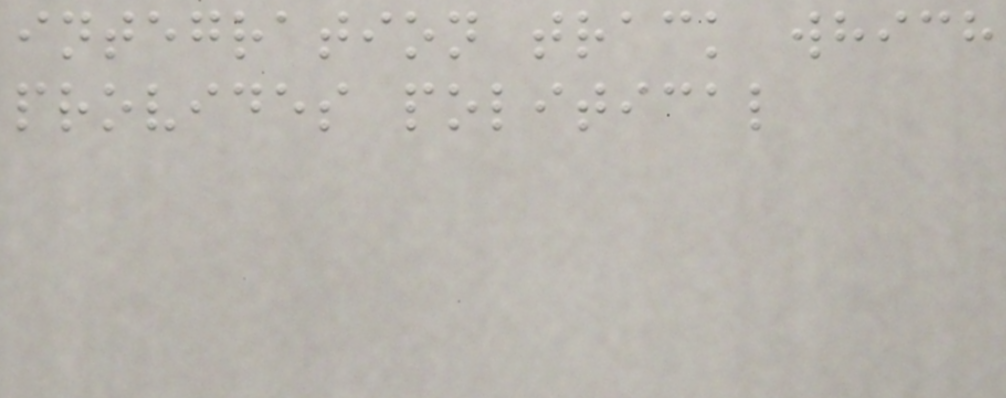integration track which
provides political
